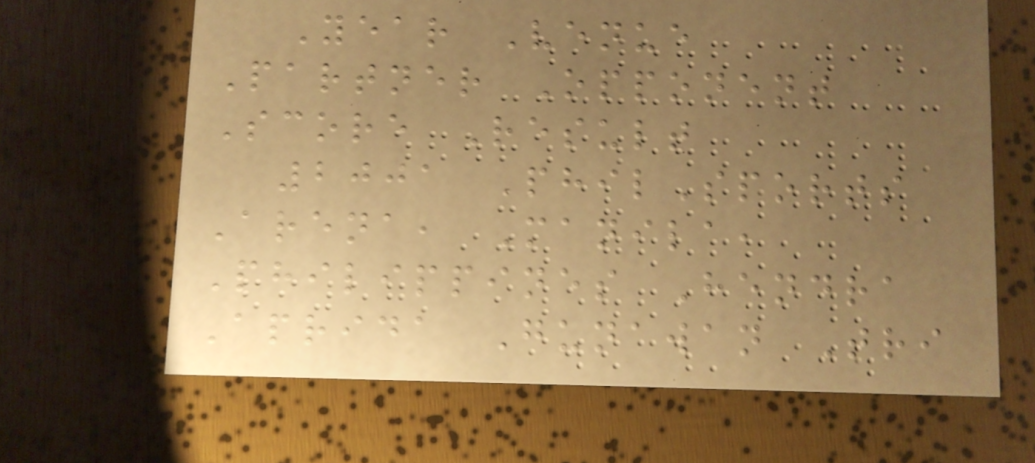Year Venue
Partner Opponent
Score Result
2001 PhilSports
Arena, Manila,
Philippines Hendra
Aprida Gunawan Tri
